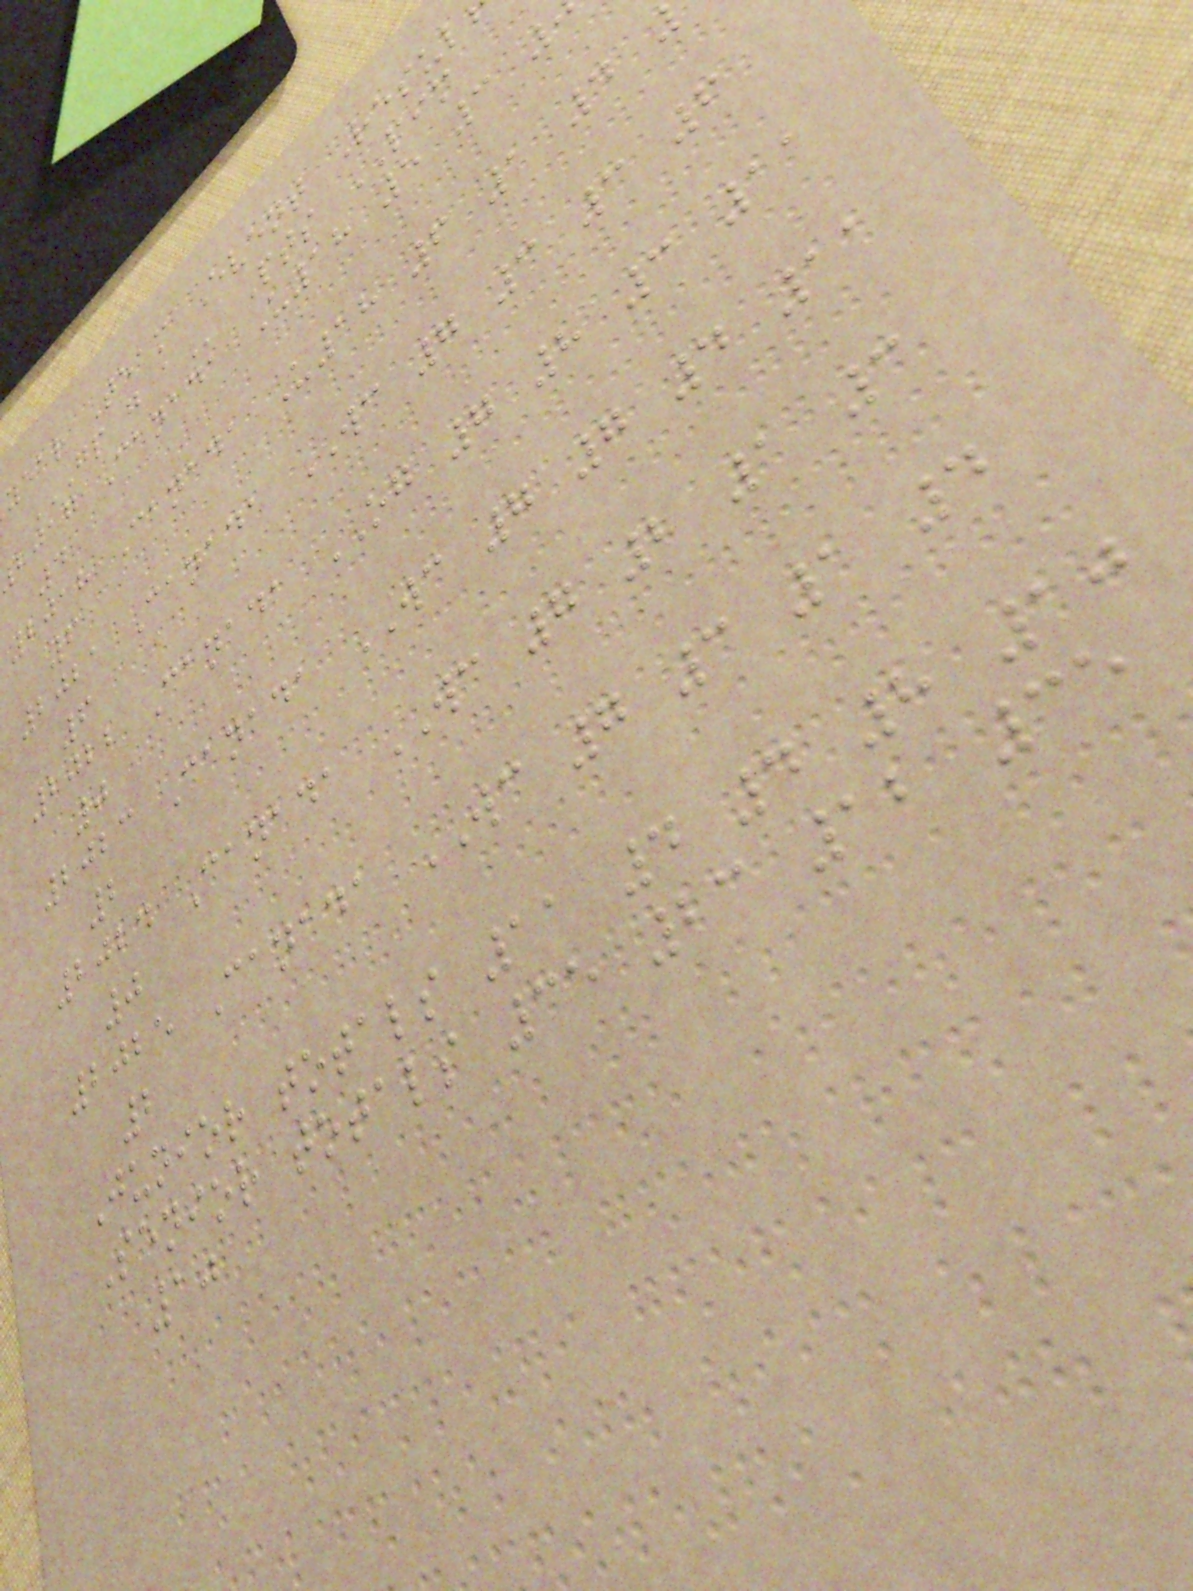year Team Event Resul
GP G A Pts PIM
bjag Canada U18 5 3
4
2018 Canada U18 6 1 4
6
2021 Canada WC 7 3 3 6
6
2022 Canada OG 7 8 3 11
0
2023 Canada WC 7 7 4 11
2
2024 Canada WC 7 2 1 3
0
2025 Canada WC 7 3 1 4
2
Junior totals 11 4 4 8 10
Senior totals 35 23 12 35
10
